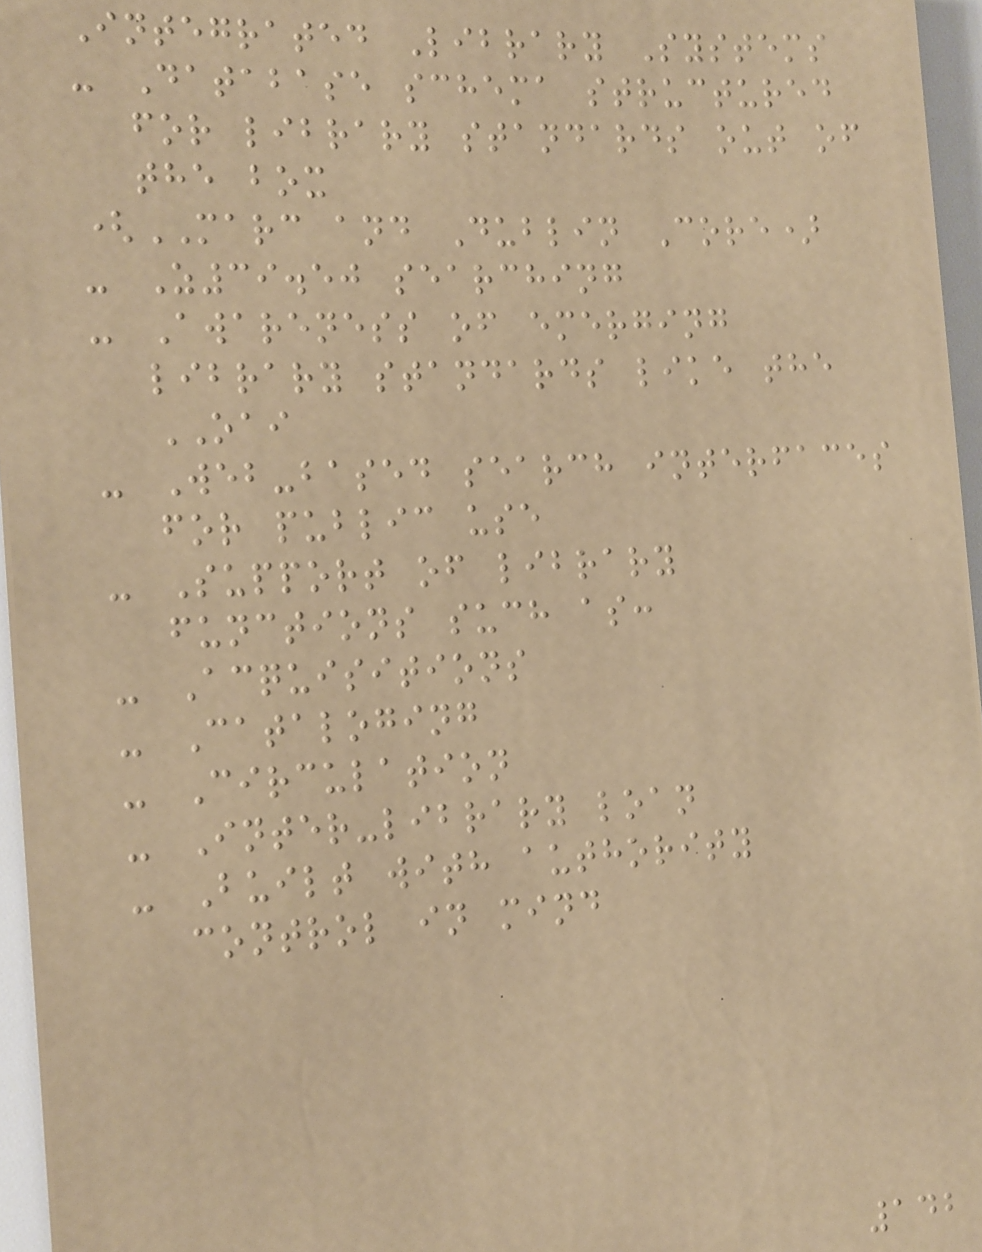Integrated Library Systems
- Database schema structured
for library standards out of
the box
(MARC and Dublin Core)
- Z39.50 searching
- Awareness of emerging
library standards like the
OAI
- Web-based search interfaces
for public use
- Support of library
functions such as:
- Acquisitions
- Cataloging
- Circulation
- Inter-library loan
- Built with authority
control in mind
142
